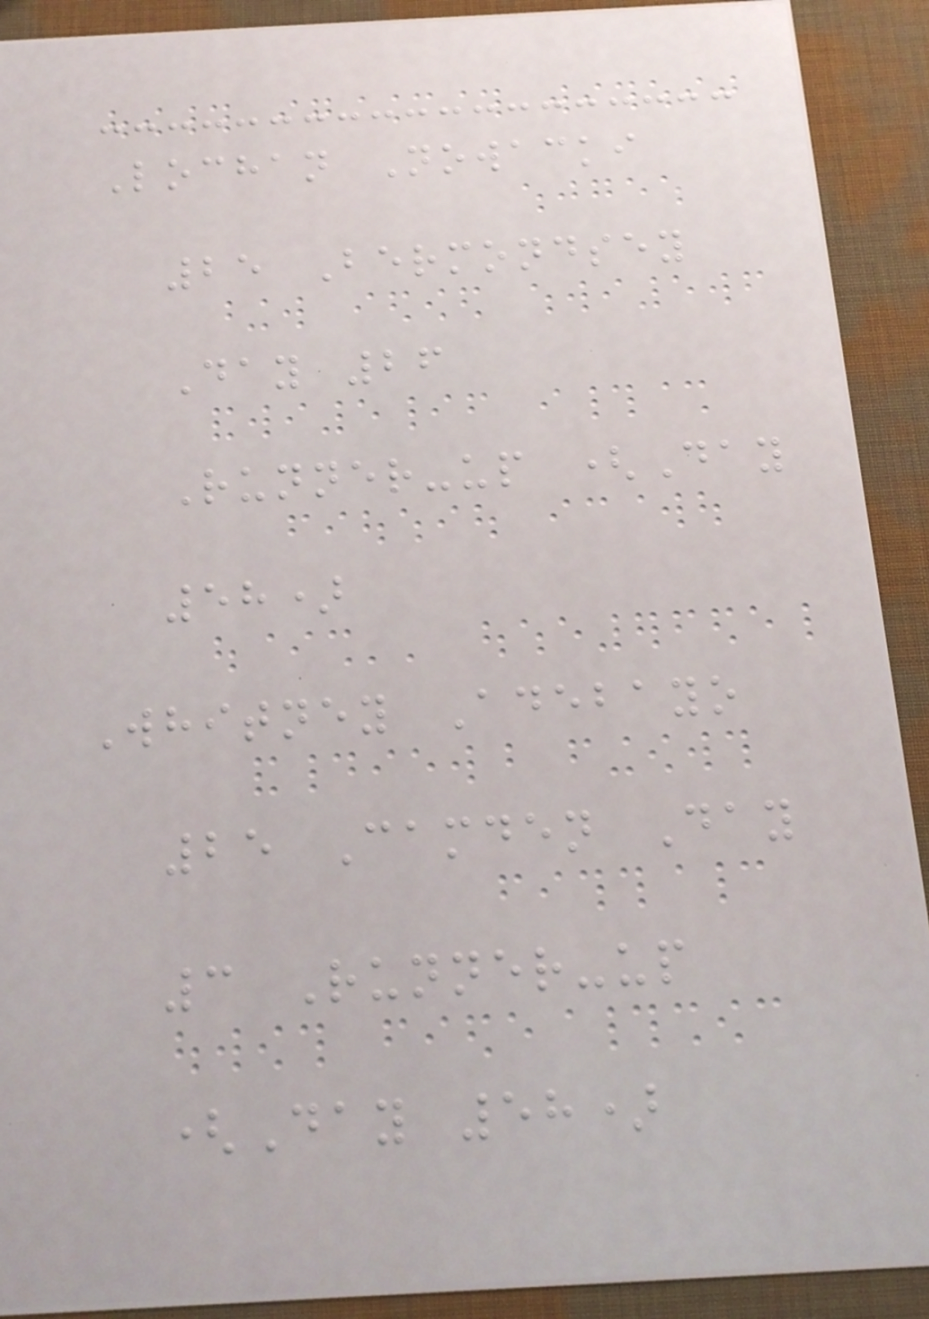Lochan Nowacki
25 Bermondsey
Day 26
Runner-up (Day
58)
Whitney Adebayo
25 Camden Day
3 Runner-up
(Day 58)
